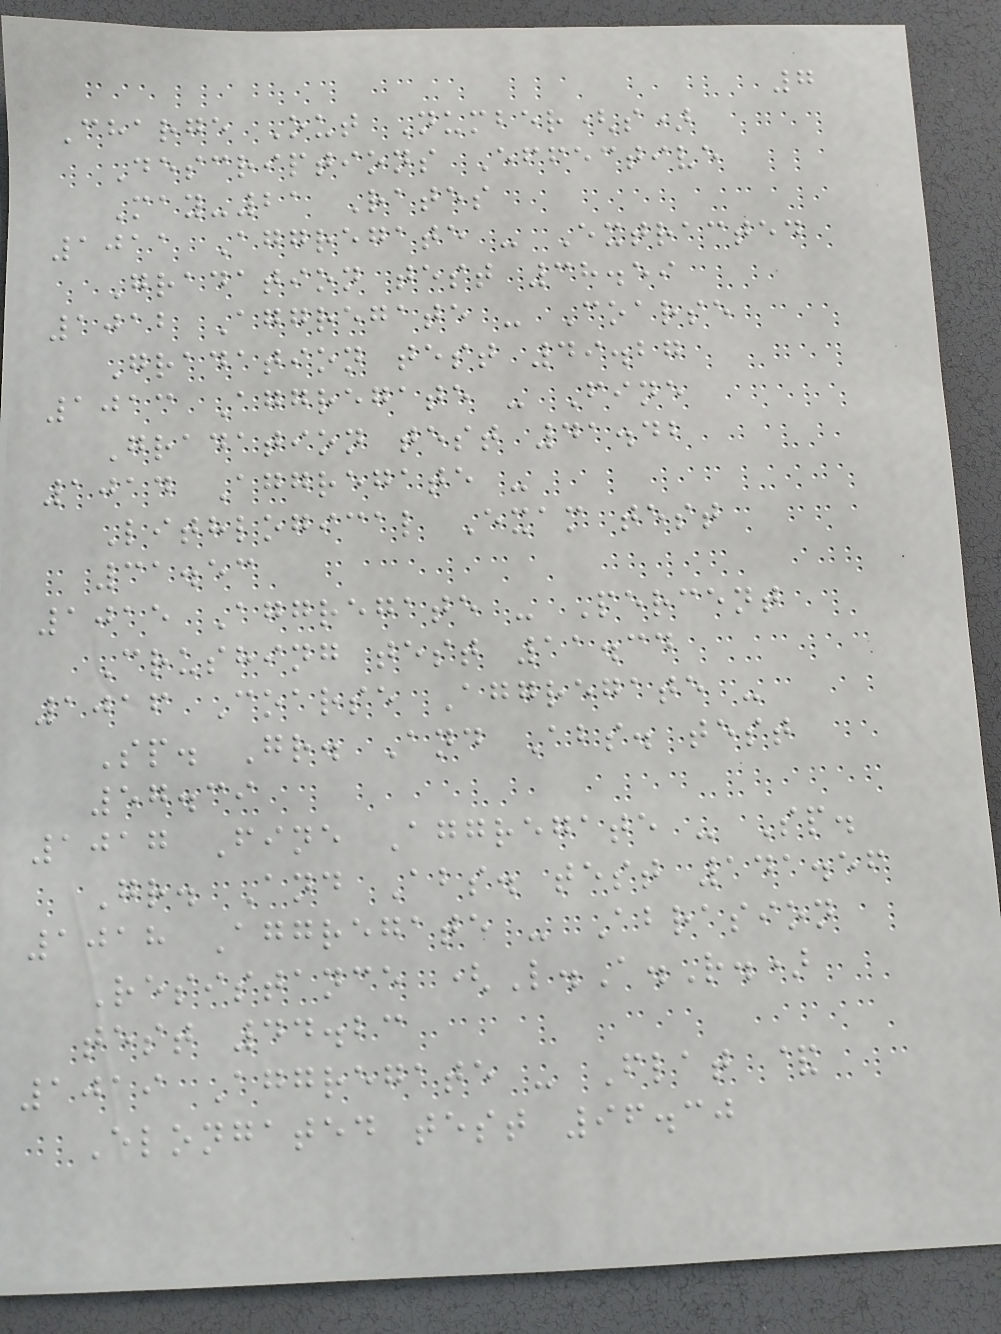7
Charge Out Number(s)
Descriptions Effective
May-21 Rates
1011 Aggregate - Extracted
Gradation test 38.59
1012 Aggregate - Coarse
Gradation test 49.27
1013 Aggregate - Fine
Gradation test 41.42
1014 Aggregate -
Lithlogical Exam test
31.53
1015 Aggregate - Percent
Crushing test 11.34
1016 Coarse Aggregate -
Sp. Gr. And Abs. test
57.39
1017 Fine Aggregate - Sp.
Gr. And Abs. test 141.56
1018 Aggregate - Abrasion
Resistance (L.A.R.)
test 44.23
1019 Aggregate - Flat &
Elongated test 96.30
